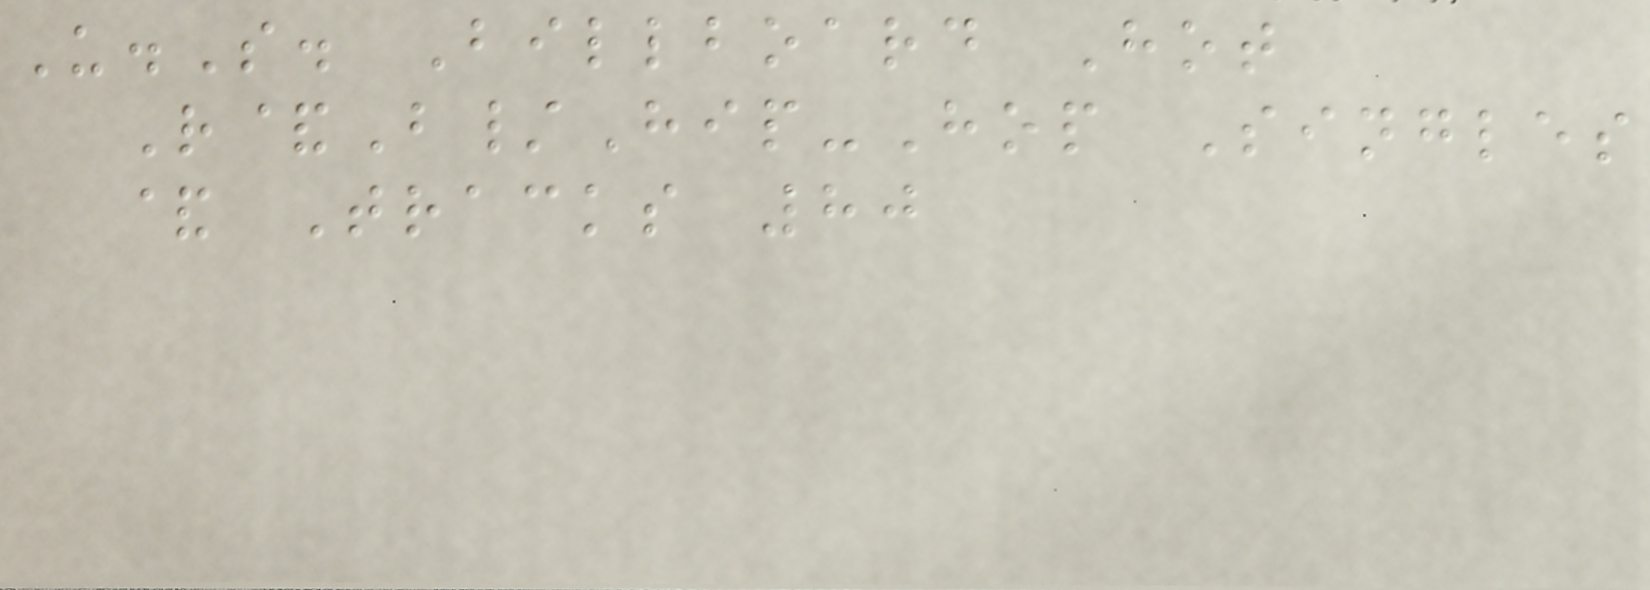U.S. Billboard Hot
R&B/Hip-Hop Singles
& Tracks 80
